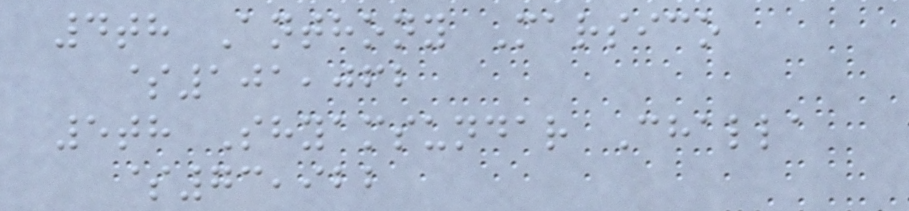4th Anthony Marsico
$101,062
5th Shyamsundar Challa
$73,922
